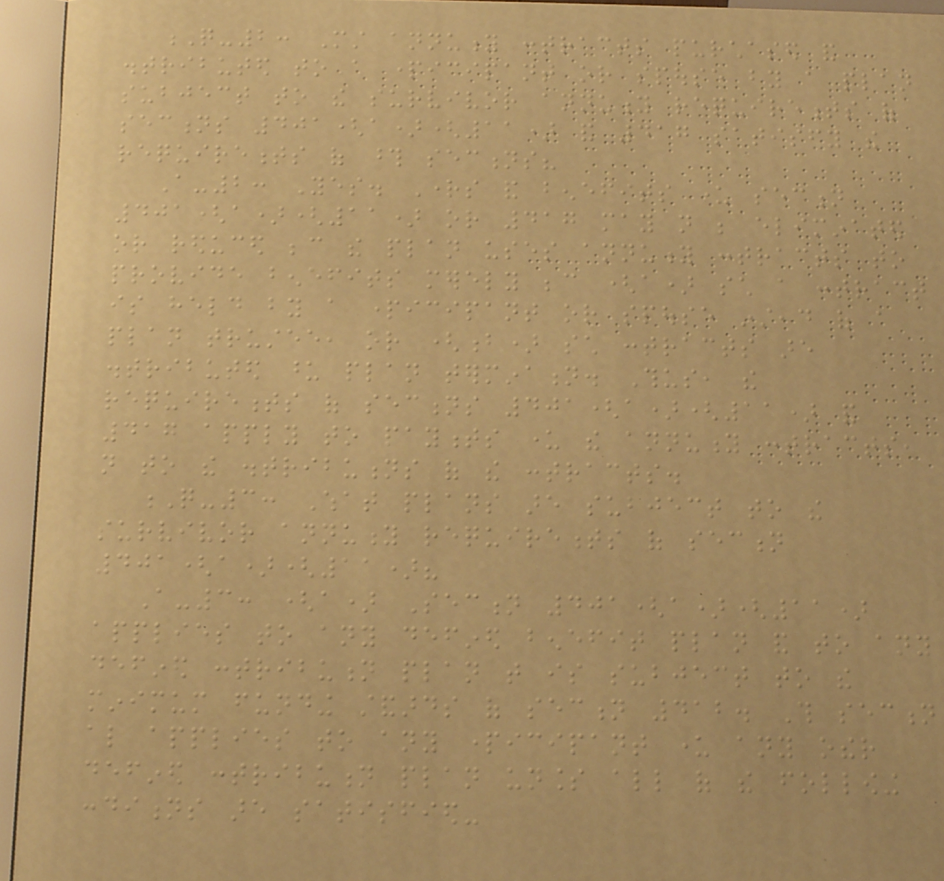Q-2: Must annuity contracts purchased and
distributed to a participant or spouse by a plan
subject to the survivor annuity requirements of
sections 401(a)(11) and 417 satisfy the
requirements of those sections?
A-2: Yes. Rights and benefits under section
401(a)(11) or 417 may not be eliminated
or reduced because the plan uses annuity contracts to
provide benefits merely because (a) such a contract
is held by a participant or spouse instead of a
plan trustee, or (b) such contracts are
distributed upon plan termination. Thus, the
requirements of sections 401(a)(11) and
417 apply to payments under the annuity contracts,
not to the distributions of the contracts.
Q-3: What plans are subject to the
survivor annuity requirements of section
401(a)(11)?
A-3: (a) Section 401(a)(11)
applies to any defined benefit plan and to any
defined contribution plan that is subject to the
minimum funding standards of section 412. This section
also applies to any participant under any other
defined contribution plan unless all of the following
conditions are satisfied-
